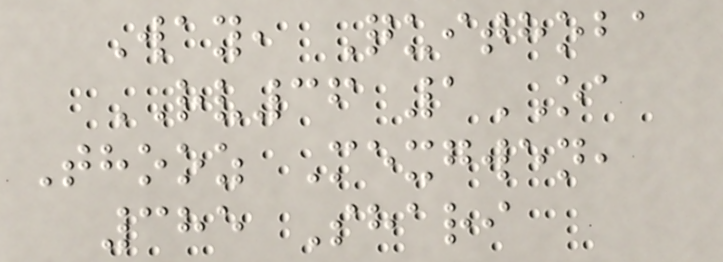Way, Quithoba
RV36 1OA
Thooz Mexgwen,
385 Shari
